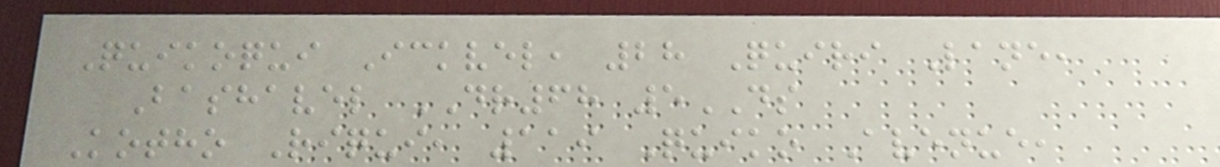Quikoqui Ickvel, 28 Quiri Lane,
Bashavel DR68 5DS
Kotho Riqui, 119 Quiko Avenue,
